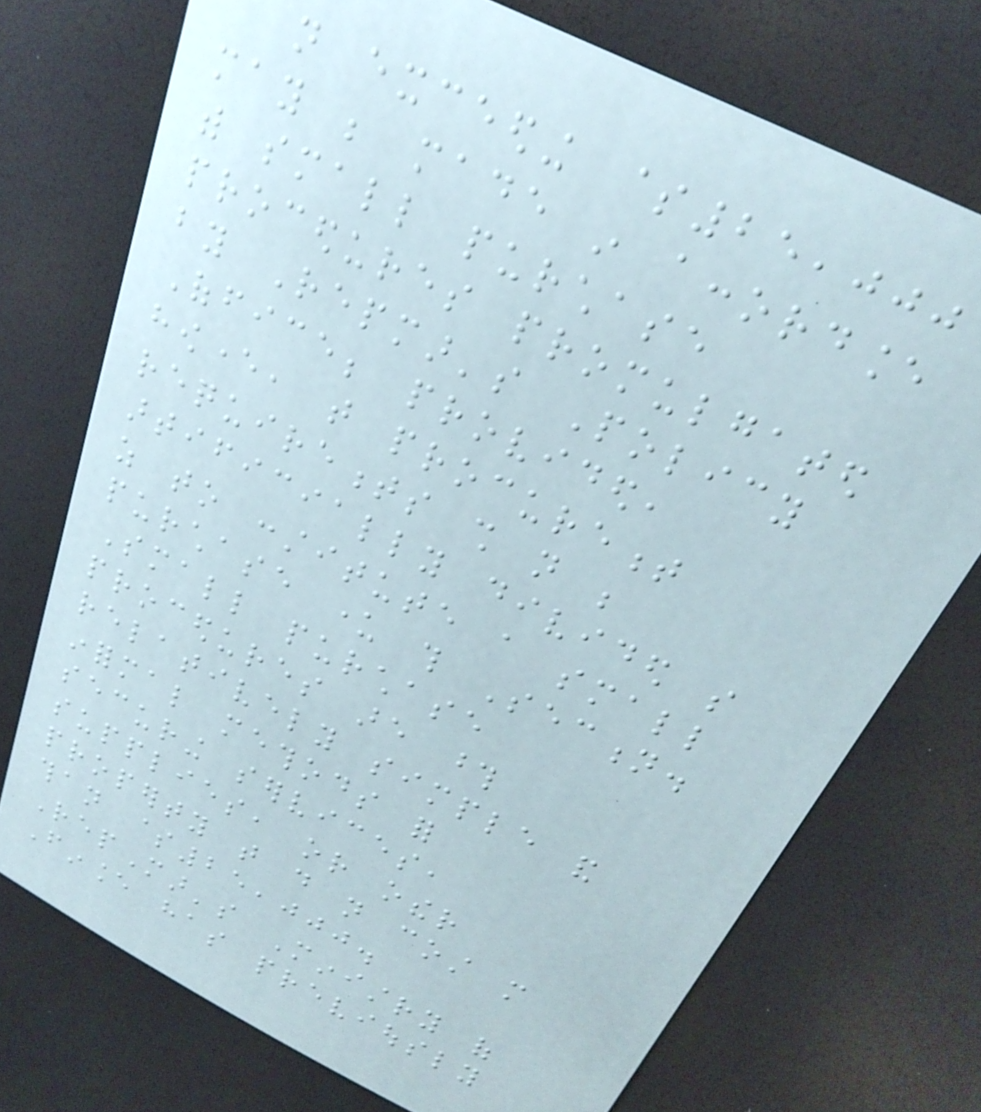not exceeding $25,000
may be made in accordance
with small purchase
procedures promulgated
by Repmar's Policy
Office; provided,
however, that procurement
requirements shall not be
artificially divided so
as to constitute a small
purchase under this Section.
Small purchase
procedures are those
relatively simple and
informal methods for
securing services,
supplies, or other
property that do not cost more
than $25,000.
RepMar's Ministry of
Finance has previously
